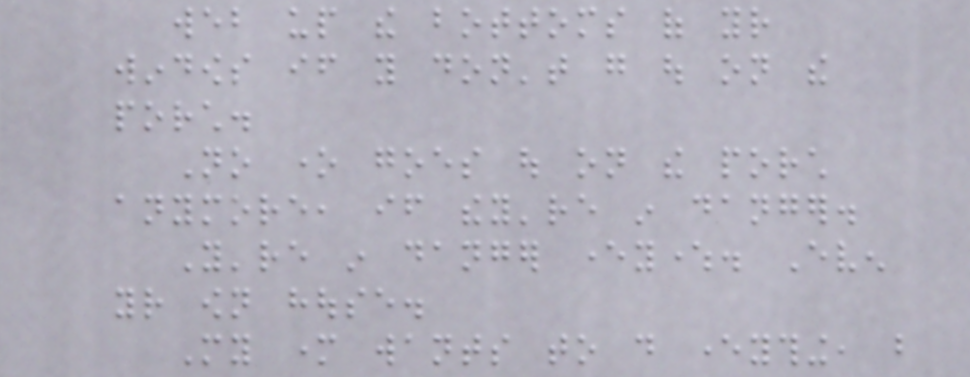web up the bottoms of your
windows if you don't go out on the
porch.
No one goes out on the porch
anymore, if they're in danger.
You're in danger everywhere. Even
your own house.
My mother wants to do everything, but
